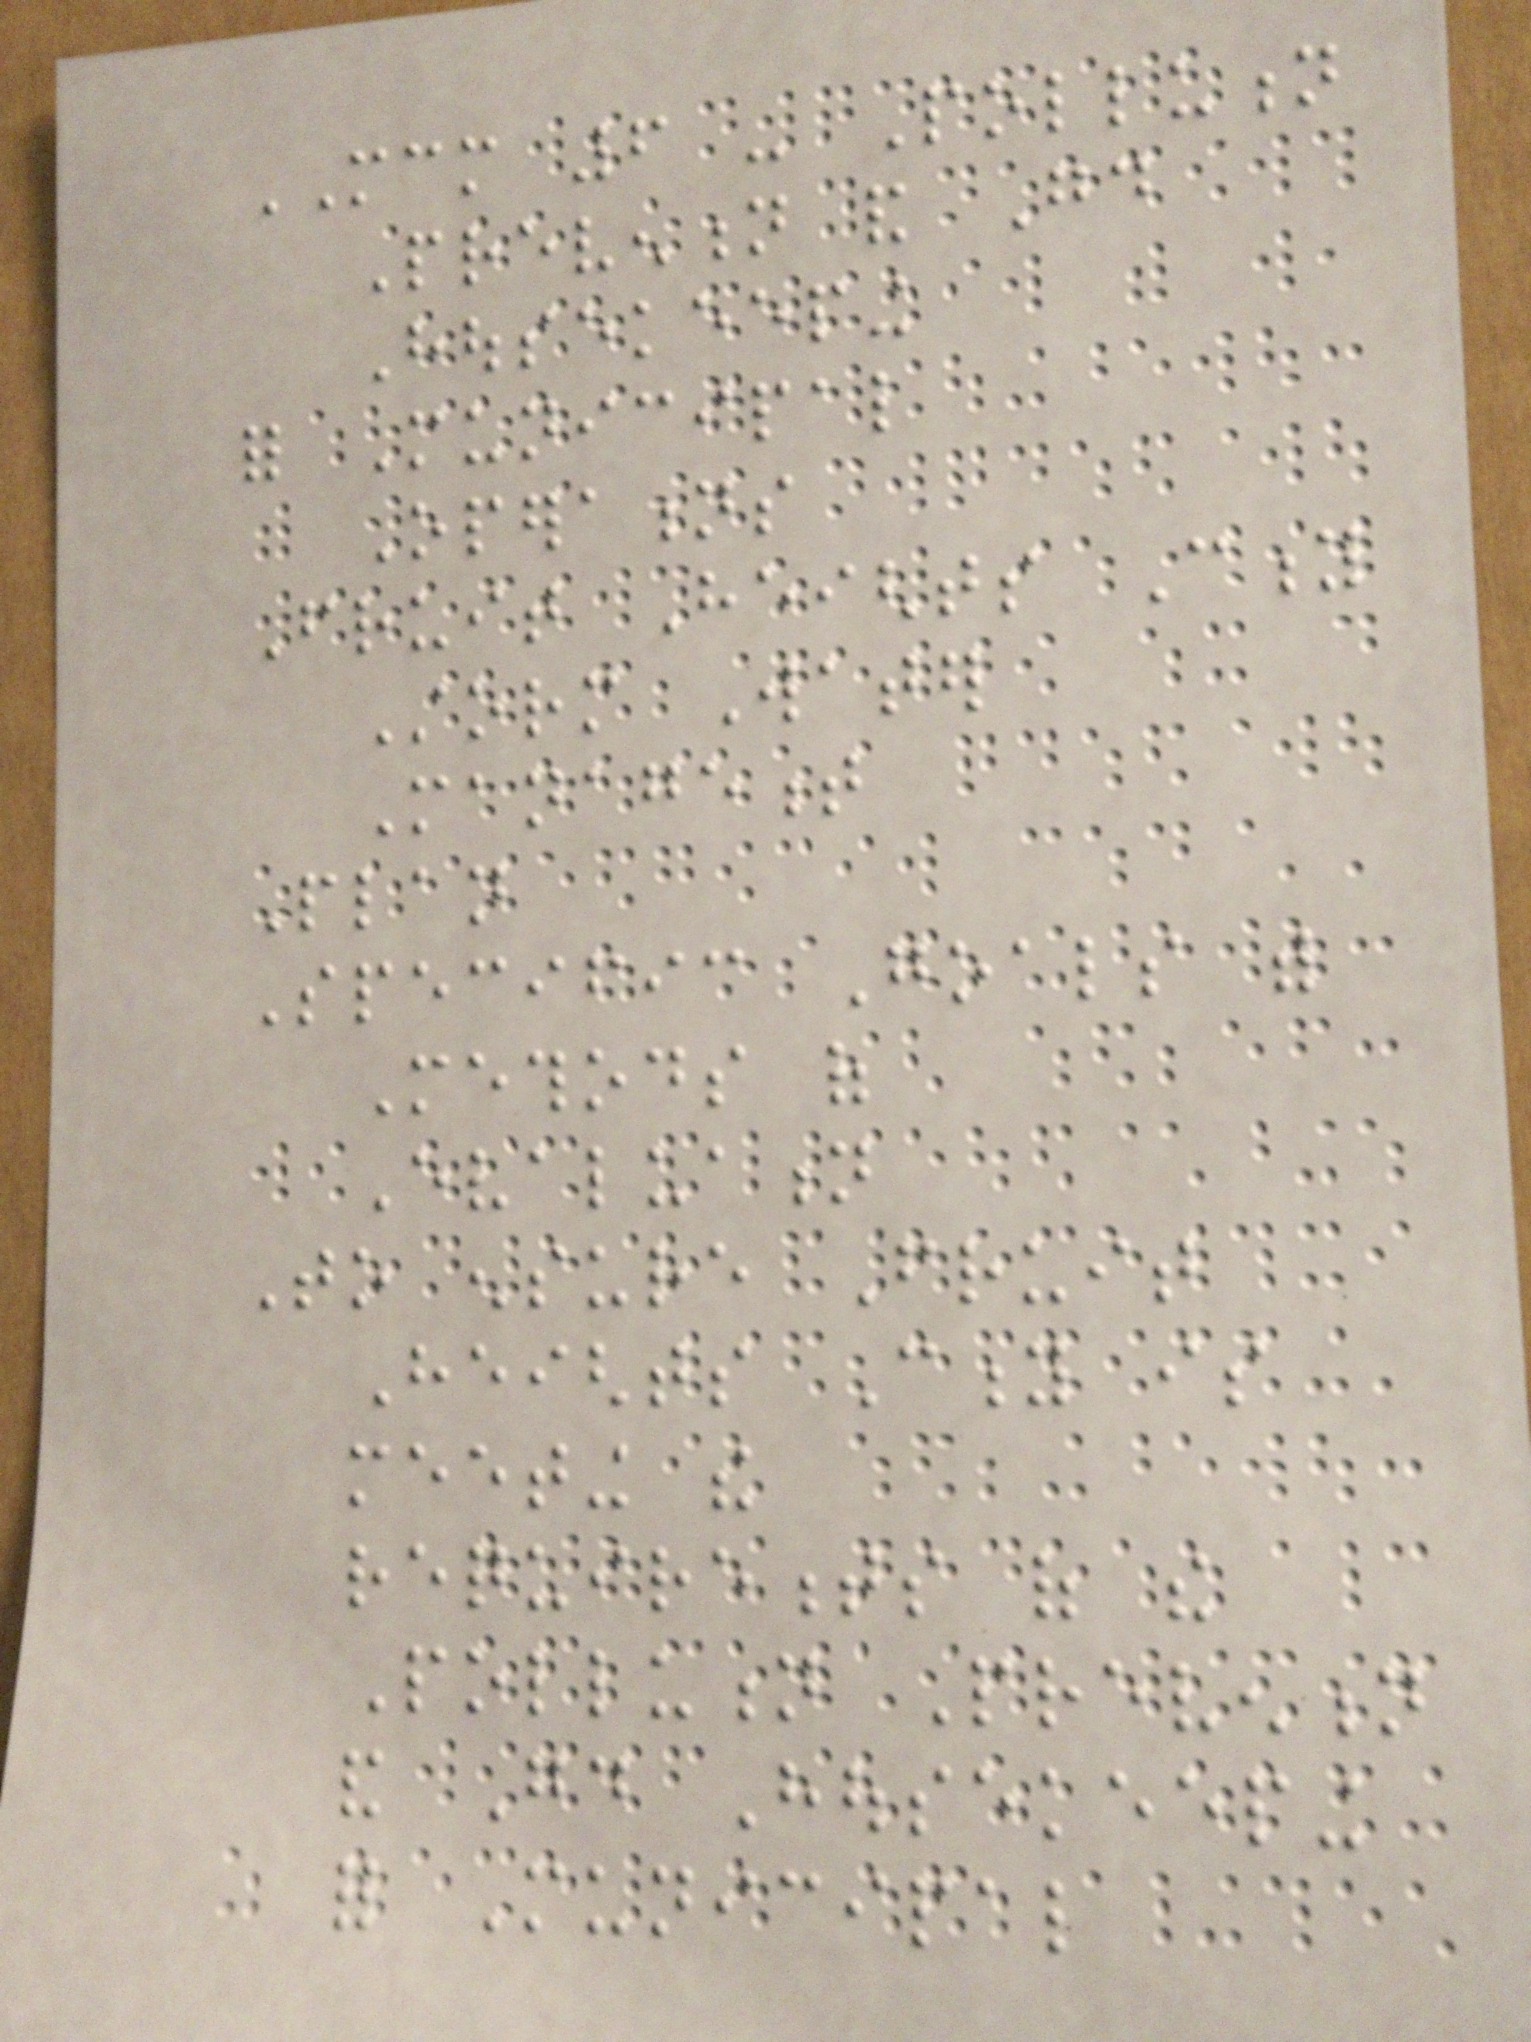MCM 6 - Pollution
Prevention and Good
Housekeeping
for Municipal
Operations
Fruit Heights City
Storm Water
Management
Plan
Specific Goals with
Methods of
Evaluation
To ensure Fruit
Heights City is
meeting the
requirements of the
Pollution Prevention
and Good Housekeeping
for Municipal
